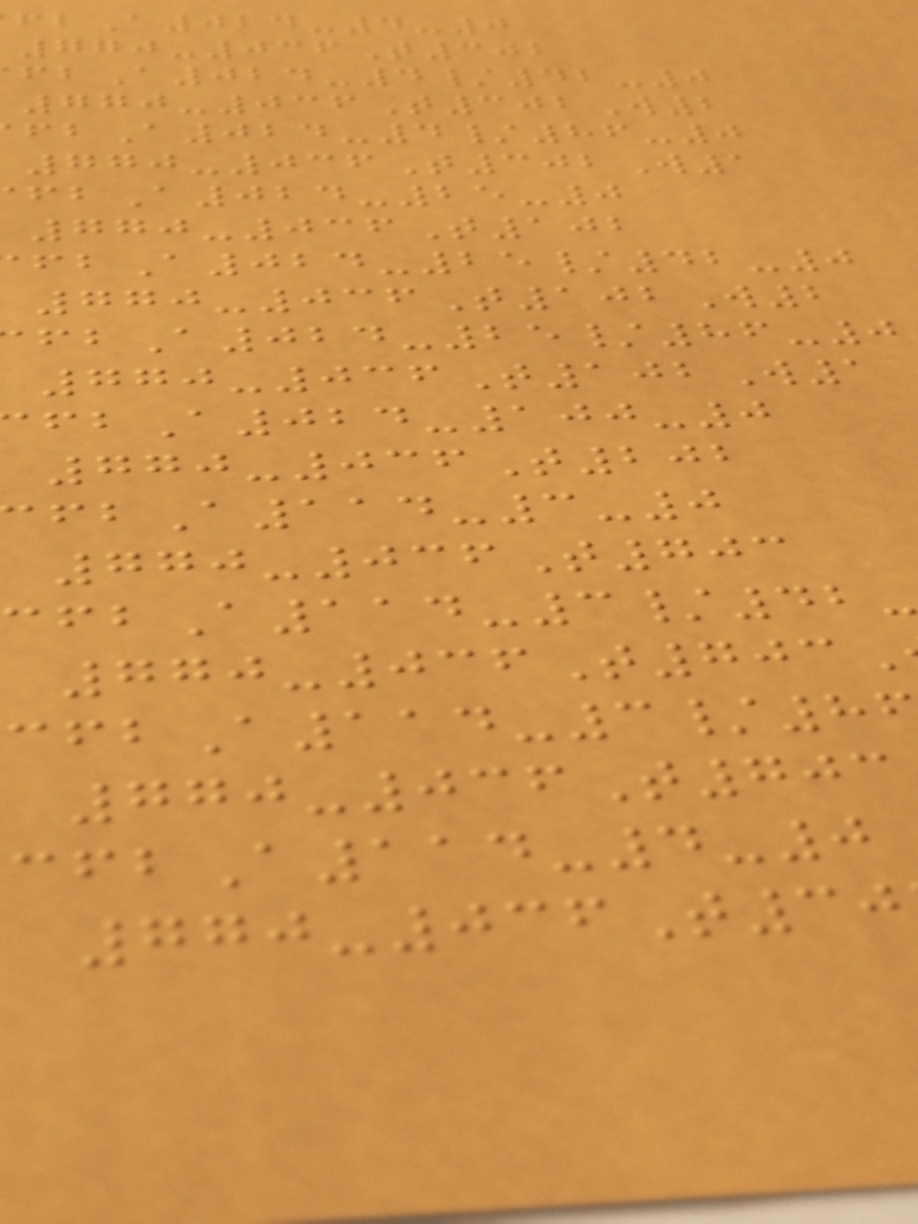A024-4-0
770-036T302
A024-4/42-0
770-036T302W2
A024-4/86-0
770-036T302W1
A024-25-0
770-036T102
A024-25/42-0
770-036T102W2
A024-25/86-0
770-036T102W1
A024-100-0
770-036T202
A114-3-0
770-036T703
770-036T703
770-036T703
A114-4-0
770-036T30
